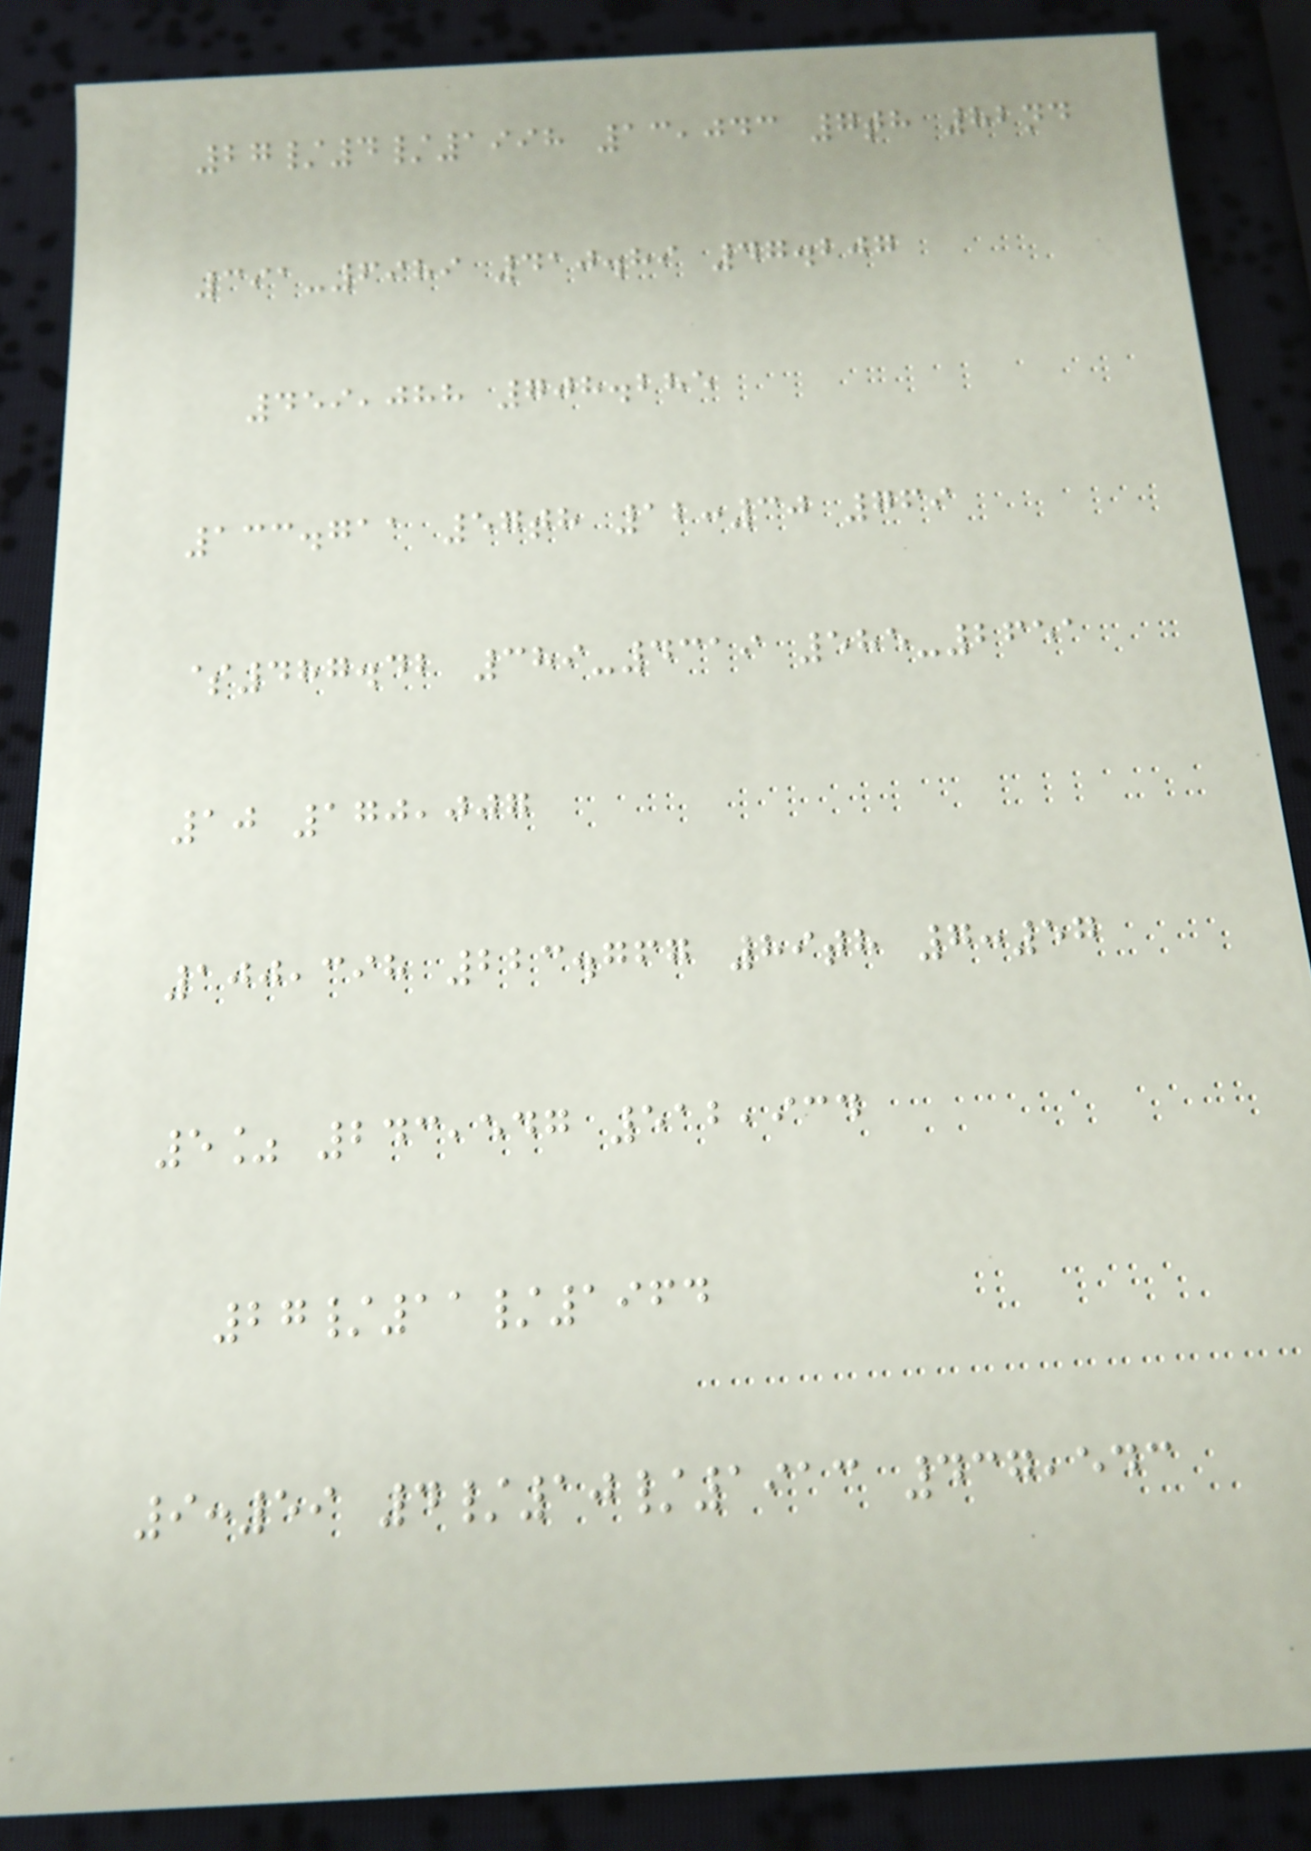27/4/1998 13,043 7th 82nd
391-6989 410.89 47.207
459,088 708.285
133.711 57th 12:30 769
$487.42 389-4319 585-2651
10 170,007
100,398 223.767 89th 7:57
5% 243,547 512,934
27/11/1964
9:59 4/10/1913 437,543
